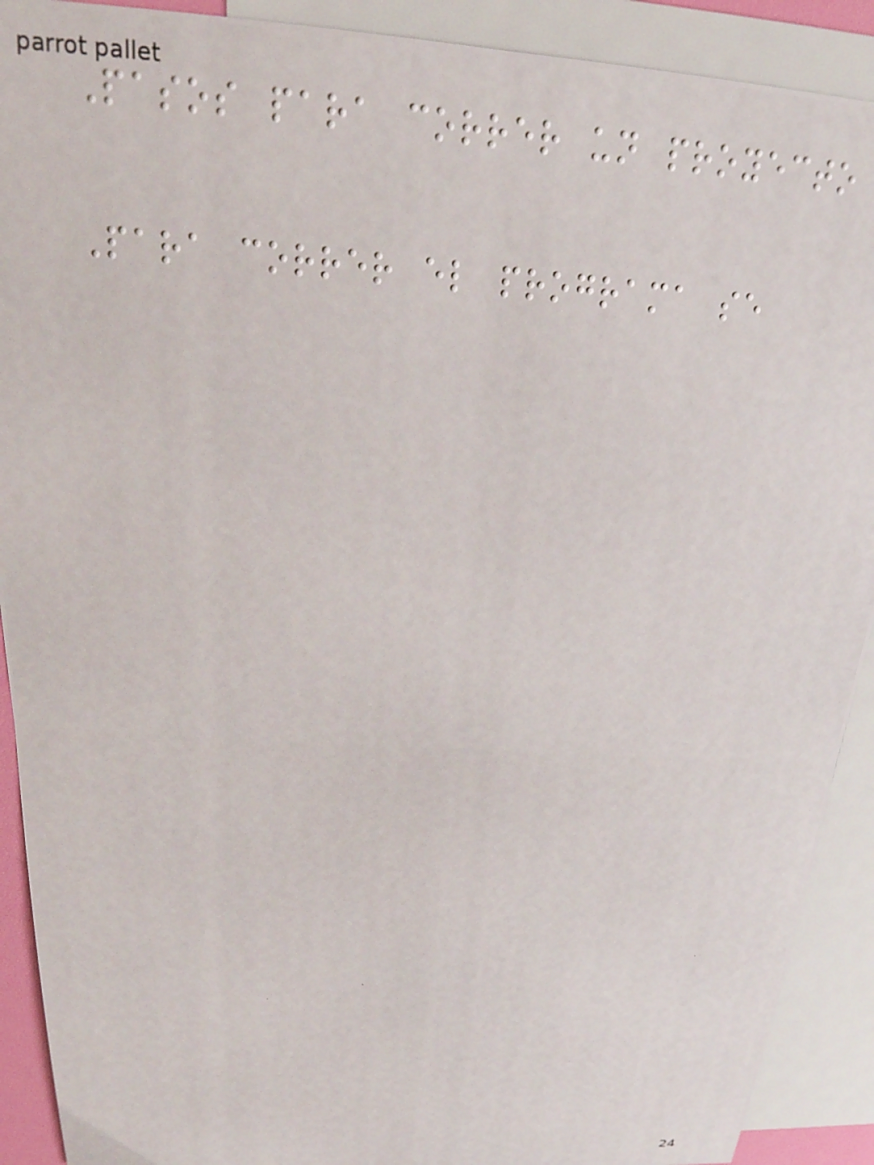Pasos para correr un proyecto
Para correr el programa se
